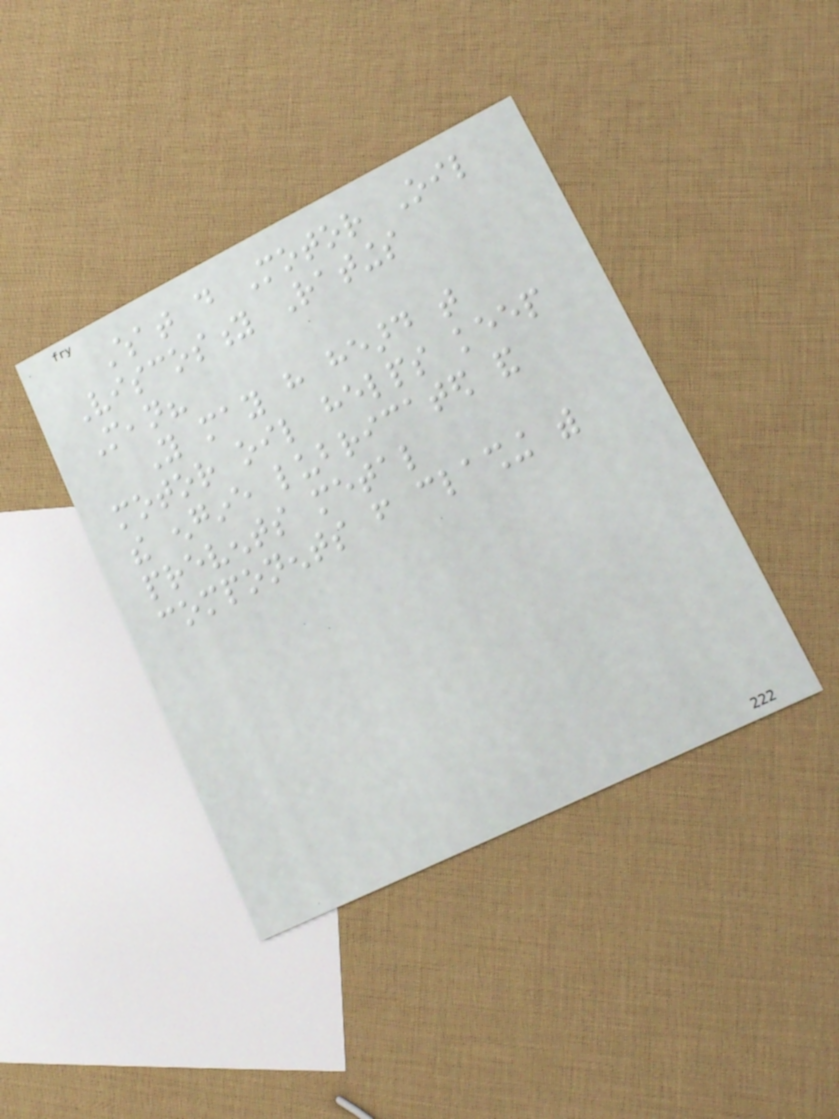What do Motor Oil
Viscosity Ratings
Mean?
You may have heard that
motor oil helps keep
the engine lubricated and
prevents metal
components from clashing with
